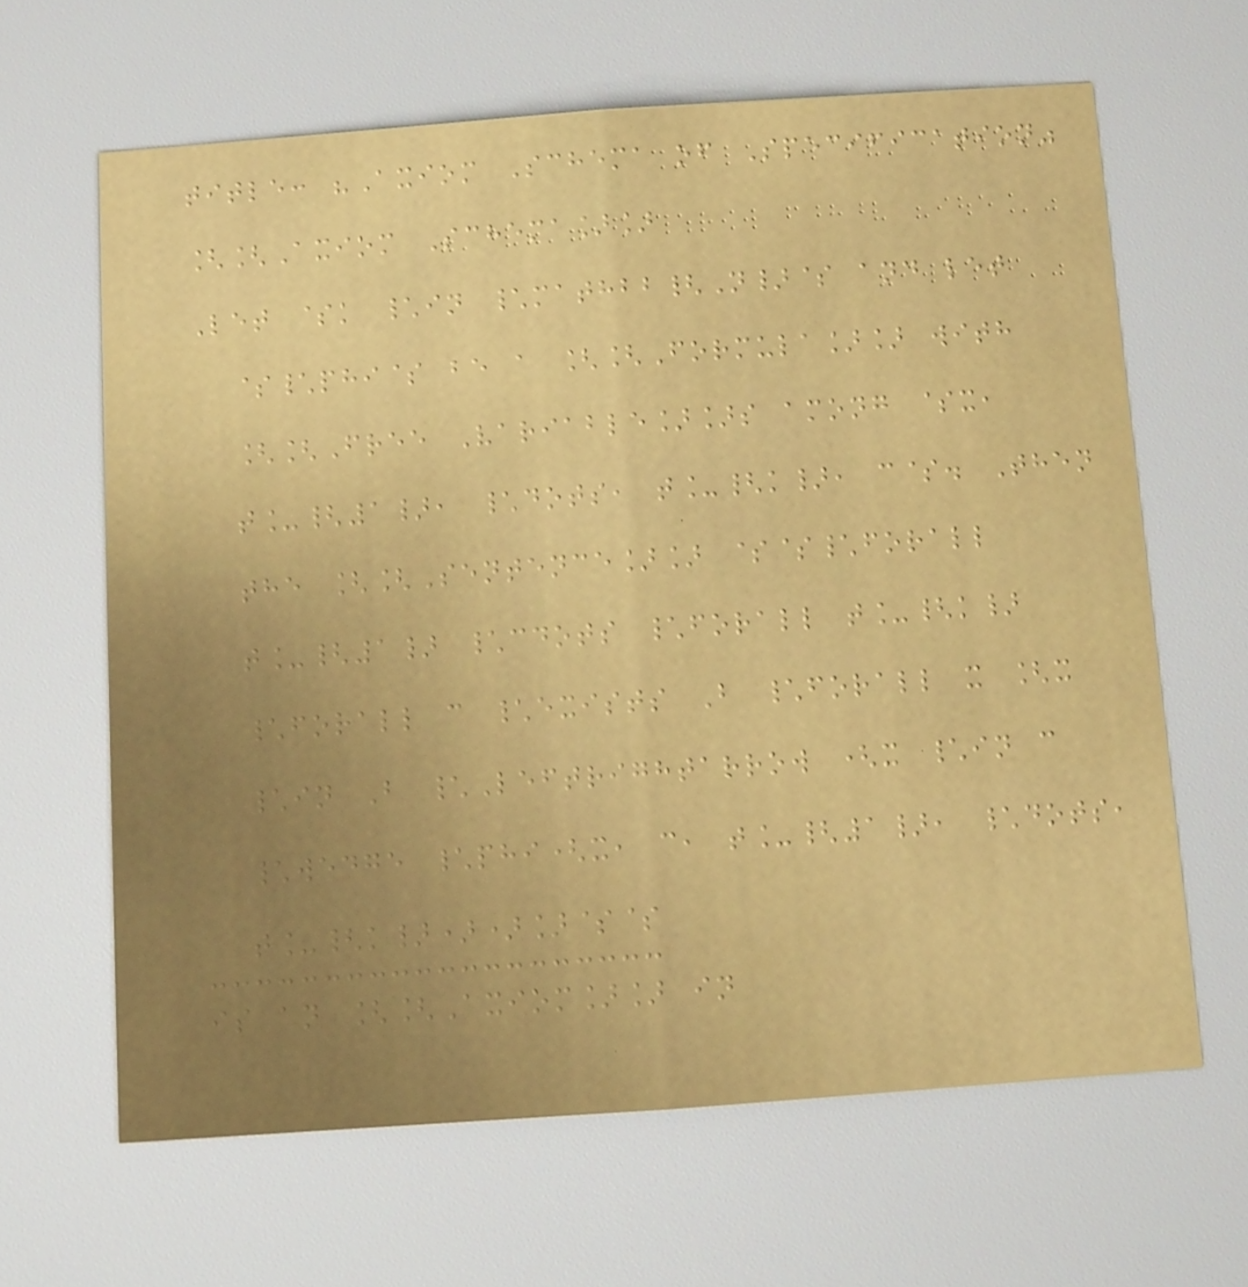title: "Axiom Schema of Specification"
[[Axiom Schema]]
Let $k \in \mathbb{N}$ and let
$\phi$ be a [[Formula]] with
[[Free Variable]]s among $x,
t_{1}, \dots, t_{k}, c$. Then
the [[Sentence]] $$\forall
t_{1} \cdots \forall t_{k}
\forall c \exists B \forall x [x
\in B \Leftrightarrow (x \in c
\wedge \phi(x, c, t_{1}, \dots,
t_{k}))]$$
is an [[Axiom]] in
